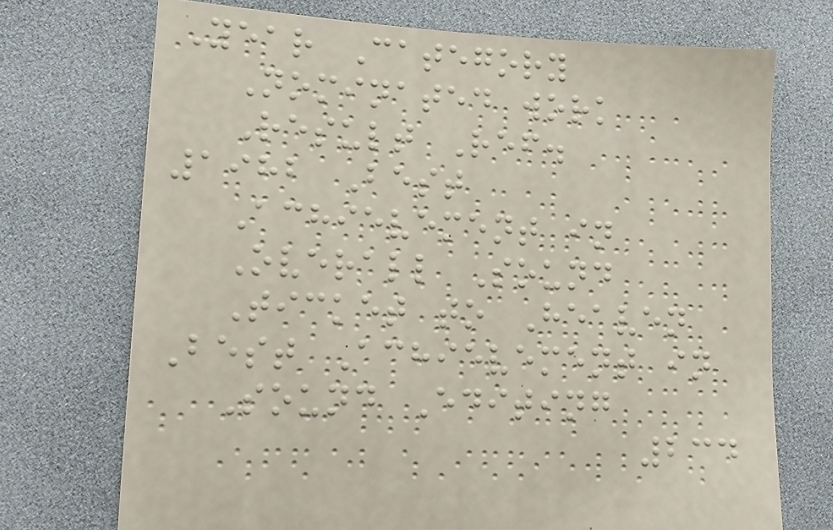Year Category
Nominated work
Result Ref.
1982 Best
Achievement in
Overall Sound
Ticket to Heaven
Best Achievement in
Sound Editing
234
